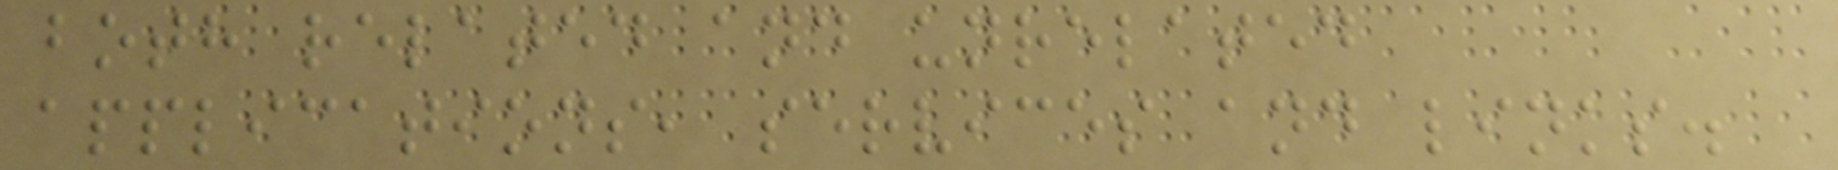both related and unrelated
applications, services and links.
